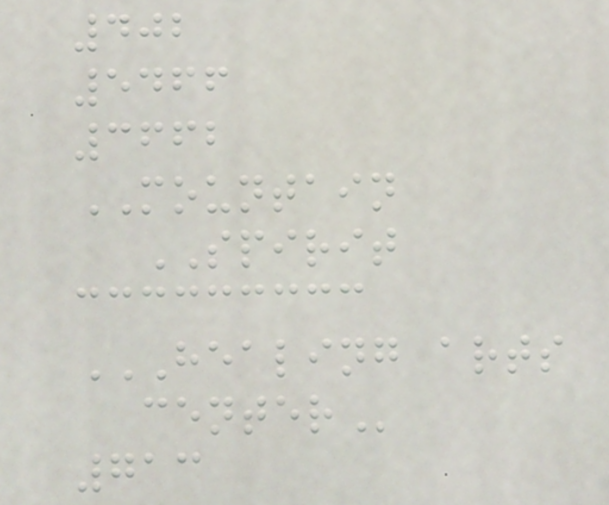402
5466
3662
MOUNTAIN
SPIRIT
HEALING ARTS
CENTER
713
